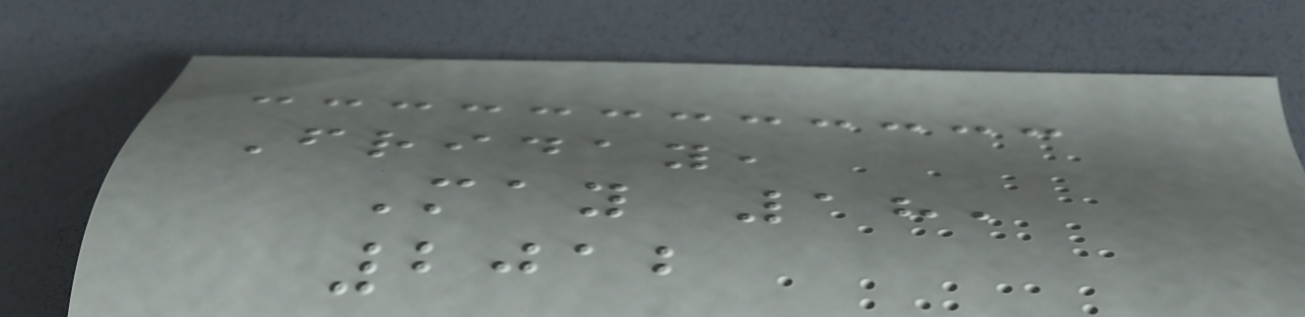Friday,
May 18,
2012
